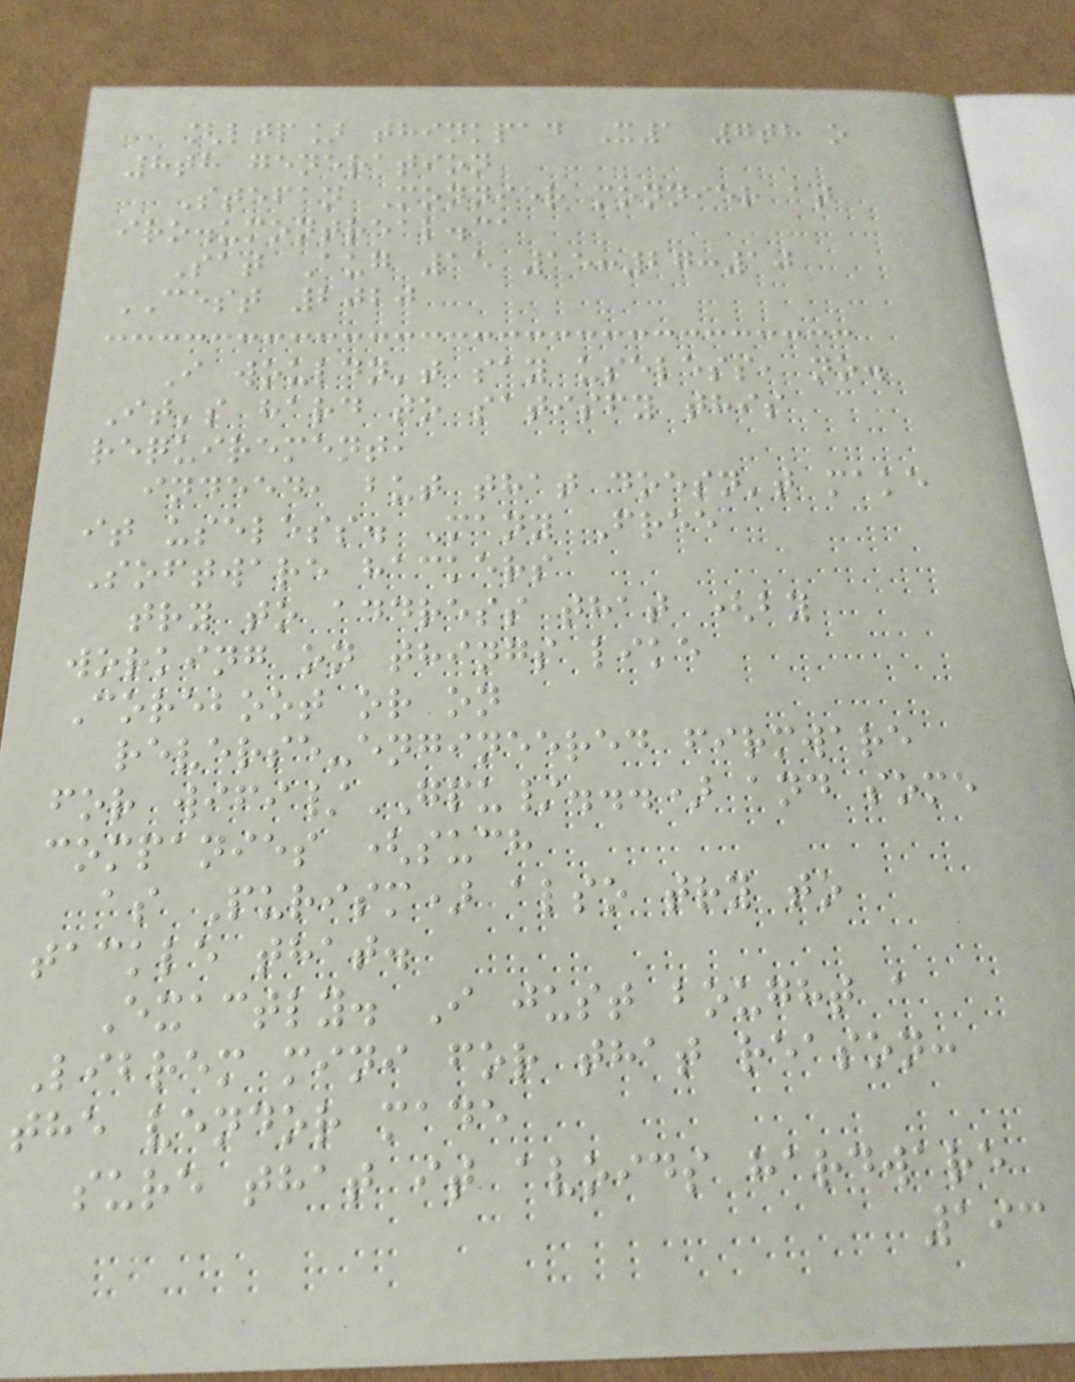[ltp] thinkpad X1 7th o
8th generation
Stefan Monnier monnier at
iro.umontreal.ca
Sat Aug 15 15:27:10
CEST 2020
I wouldn't say useless, no.
It's hard to satisfy this
requirement,
indeed, but that doesn't make
it useless. Many Free
Software hackers
try to address that (by
working on things like
Coreboot or on
reverse-engineered firmware
for wifi/GPU/...) and some
companies (such
as Purism) also try to
tackle that.
Exactly. I just bought a
Librem mini for that reason:
the vendor made
sure that it avoids hardware
193
